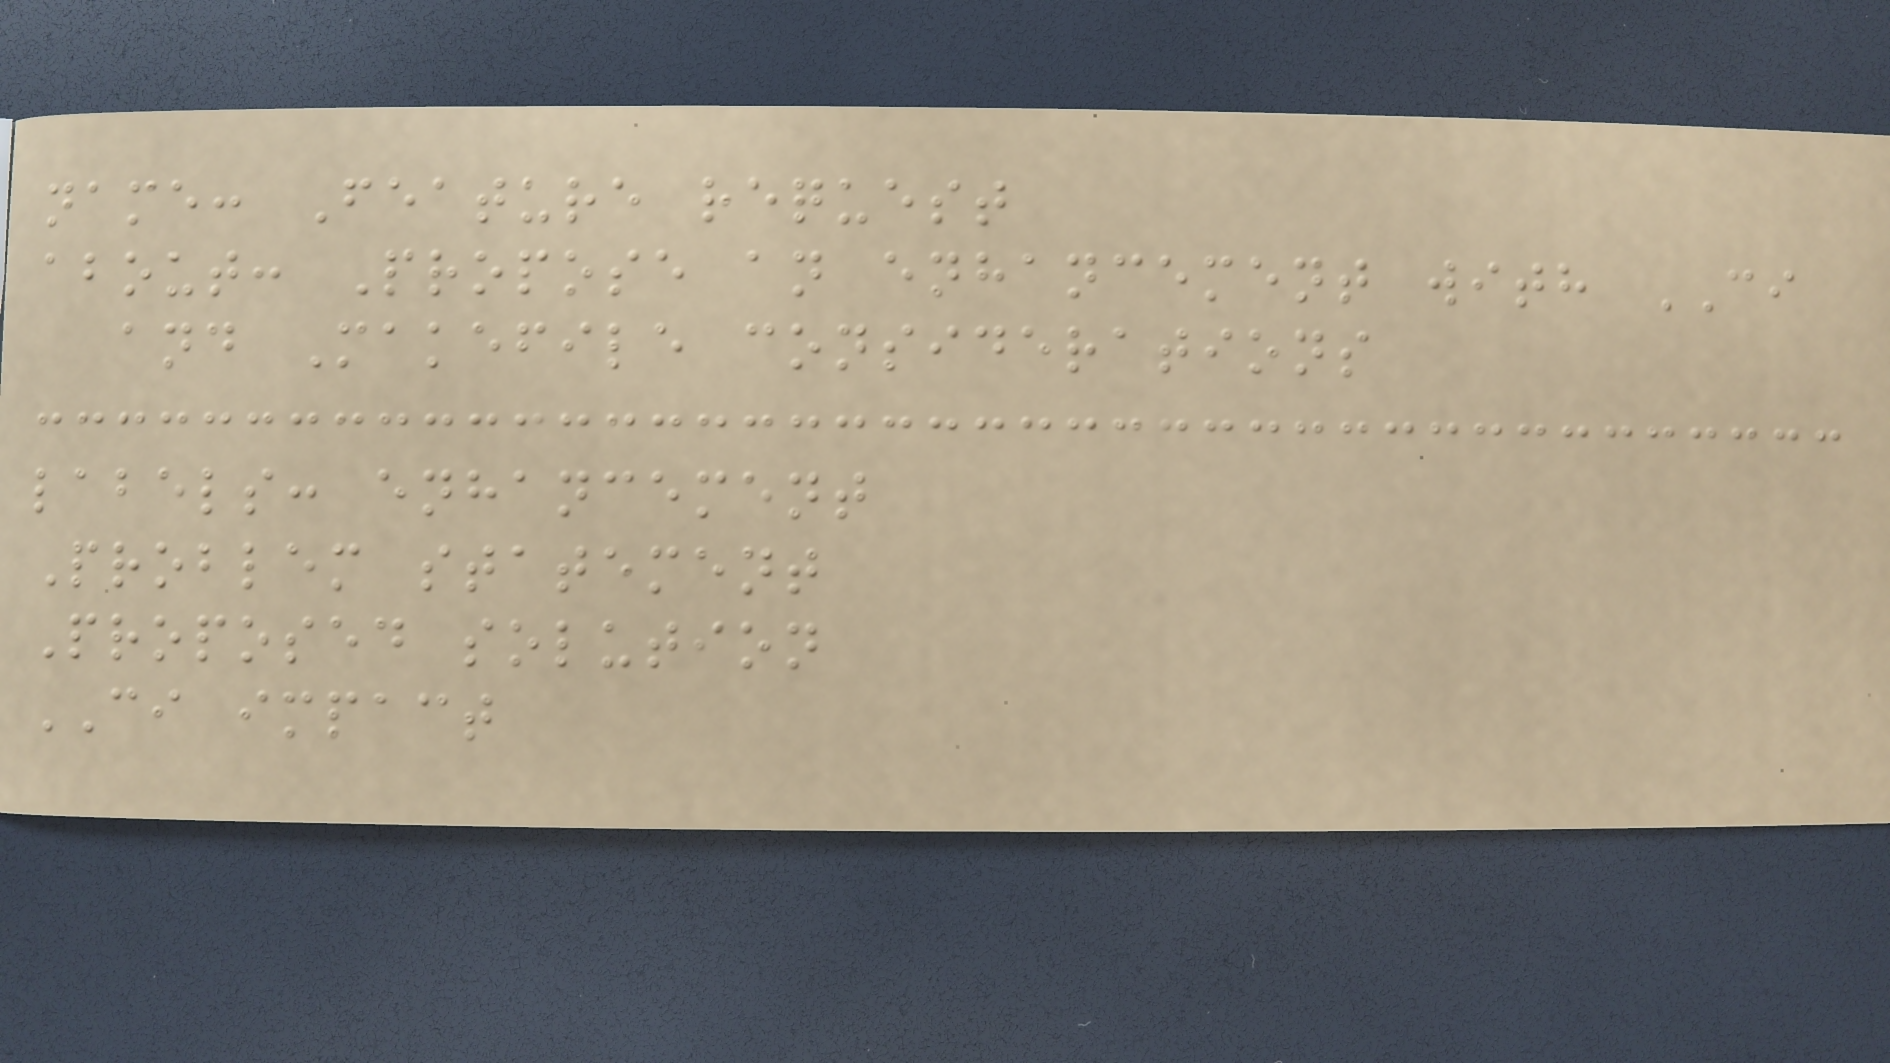name: Feature request
about: Propose an enhancement with CI
and Makefile considerations
labels: enhancement
Problem statement
Proposed solution
CI impact
